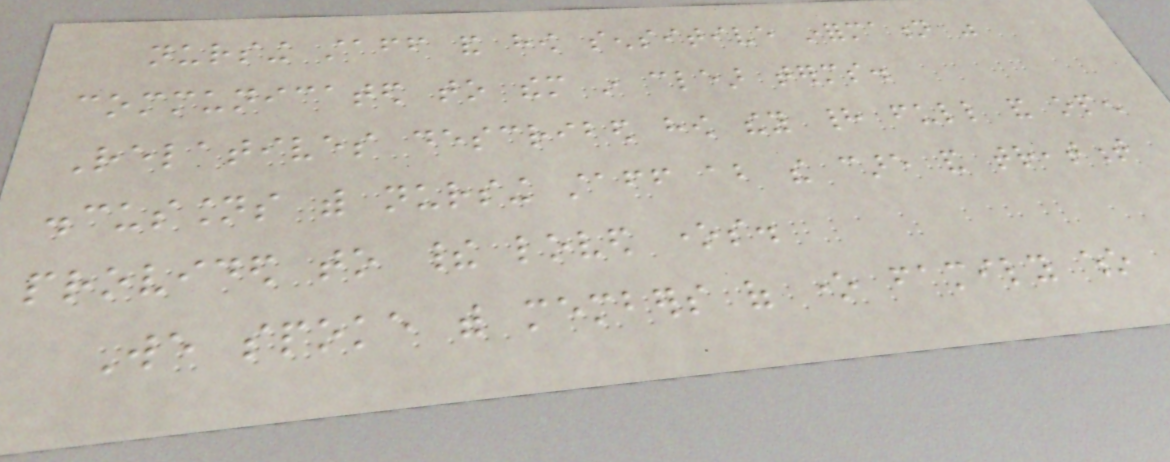nursing staff and how sensitive information was
communicated to them in clear terms.
Relatives described how they had full and open
discussions with nursing staff about the care and treatment
provided to their loved ones.
We spoke with members of one family who
